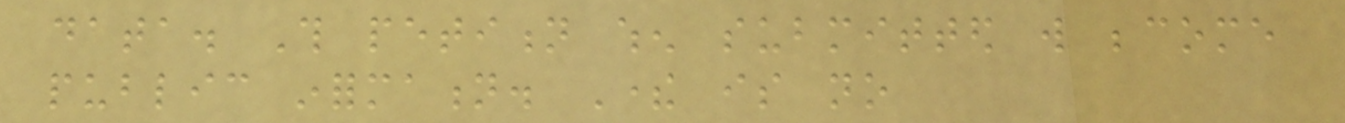data. This petition when submitted will become
public information. There is no
